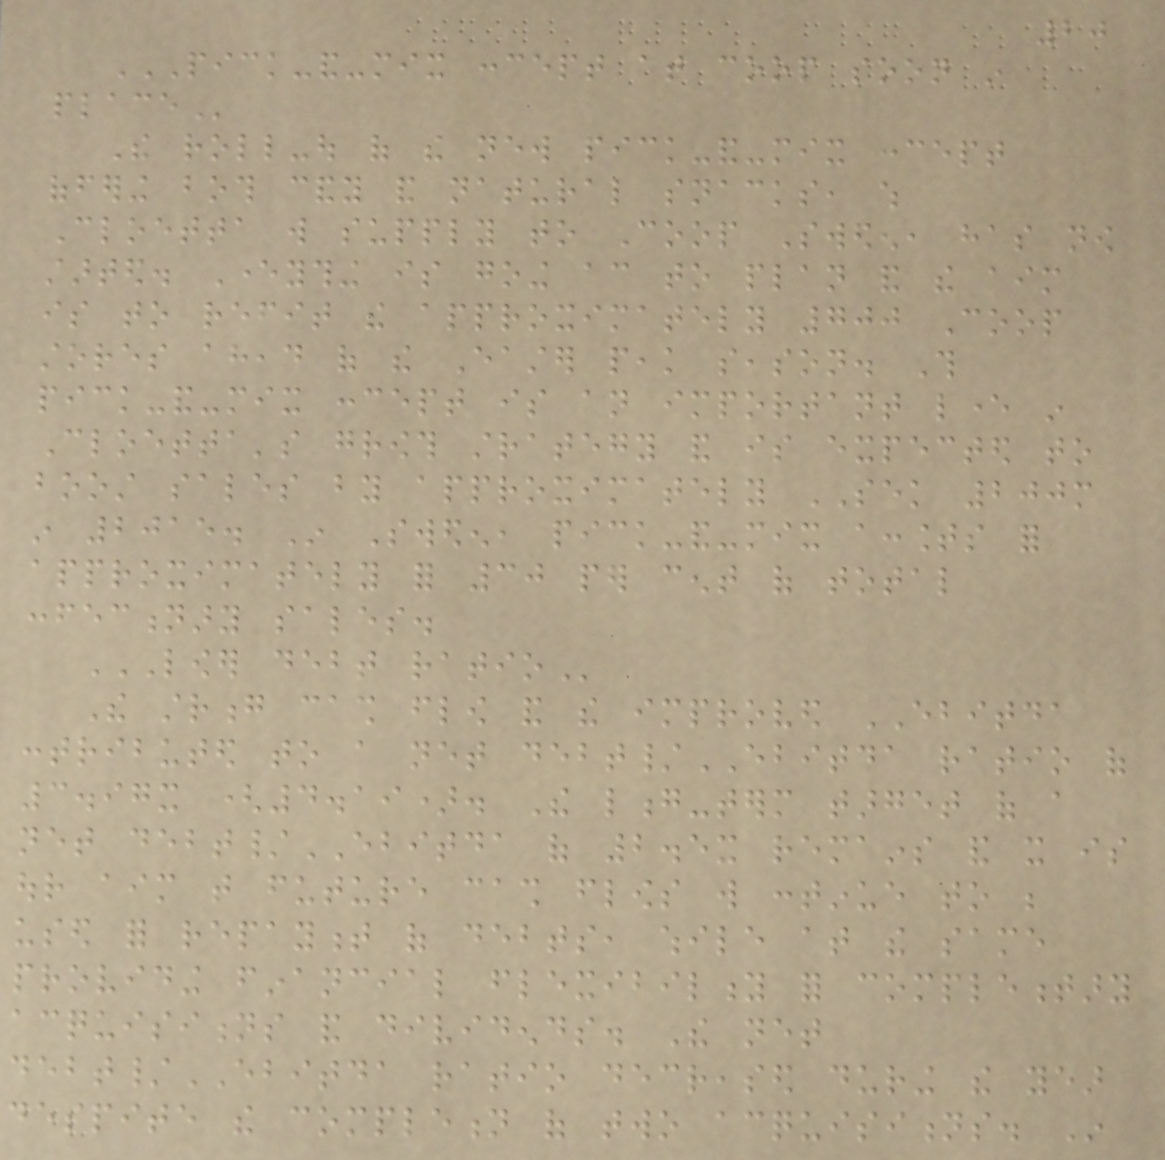20
PICK-AND-MIX CONCEPT AT COOP SOON IN
PLACE
The roll-out of the new pick-and-mix concept
offering both candy and natural snacks, which
Cloetta will supply to Coop Sweden, has now
started. Everything is going according to plan and the aim
is to refit the approximately 700 Coop
stores ahead of the Easter peak season. This
pick-and-mix concept is an important lever in
Cloetta's growth strategy and is expected to
boost sales by approximately SEK 200m
in 2015. In Sweden, pick-and-mix accounts for
approximately for 30 per cent of total
confectionary sales.
LOWER DEBT RATIO
The strong cash flow and the improved EBITDA
contributed to a net debt/EBITDA ratio of
3.97x (4.19). The long-term target of a
net debt/EBITDA of 2.5x remains and it is
our aim that future cash flows will continue to be
used for repayment of debts, while at the same
providing financial flexibility for complementary
acquisitions and dividends. The net
debt/EBITDA ratio decreased during the year
despite the completion of two acquisitions. In
